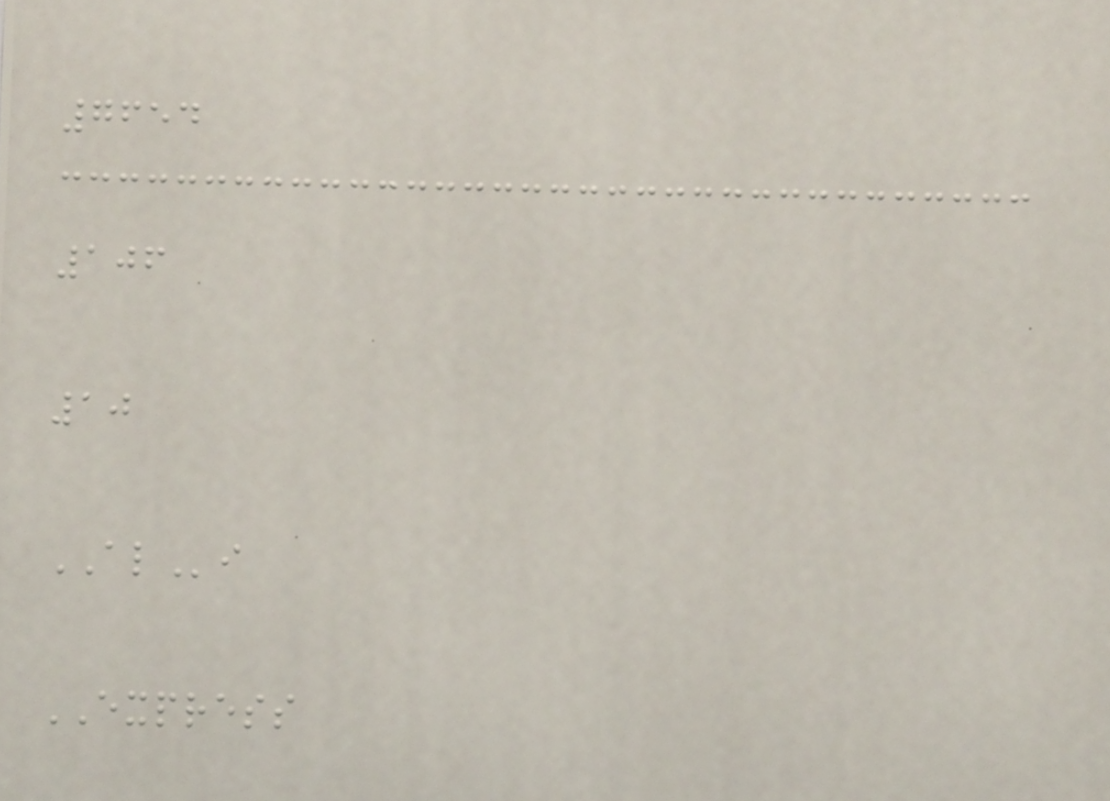7654
106
10
ALi
EXPRESS
